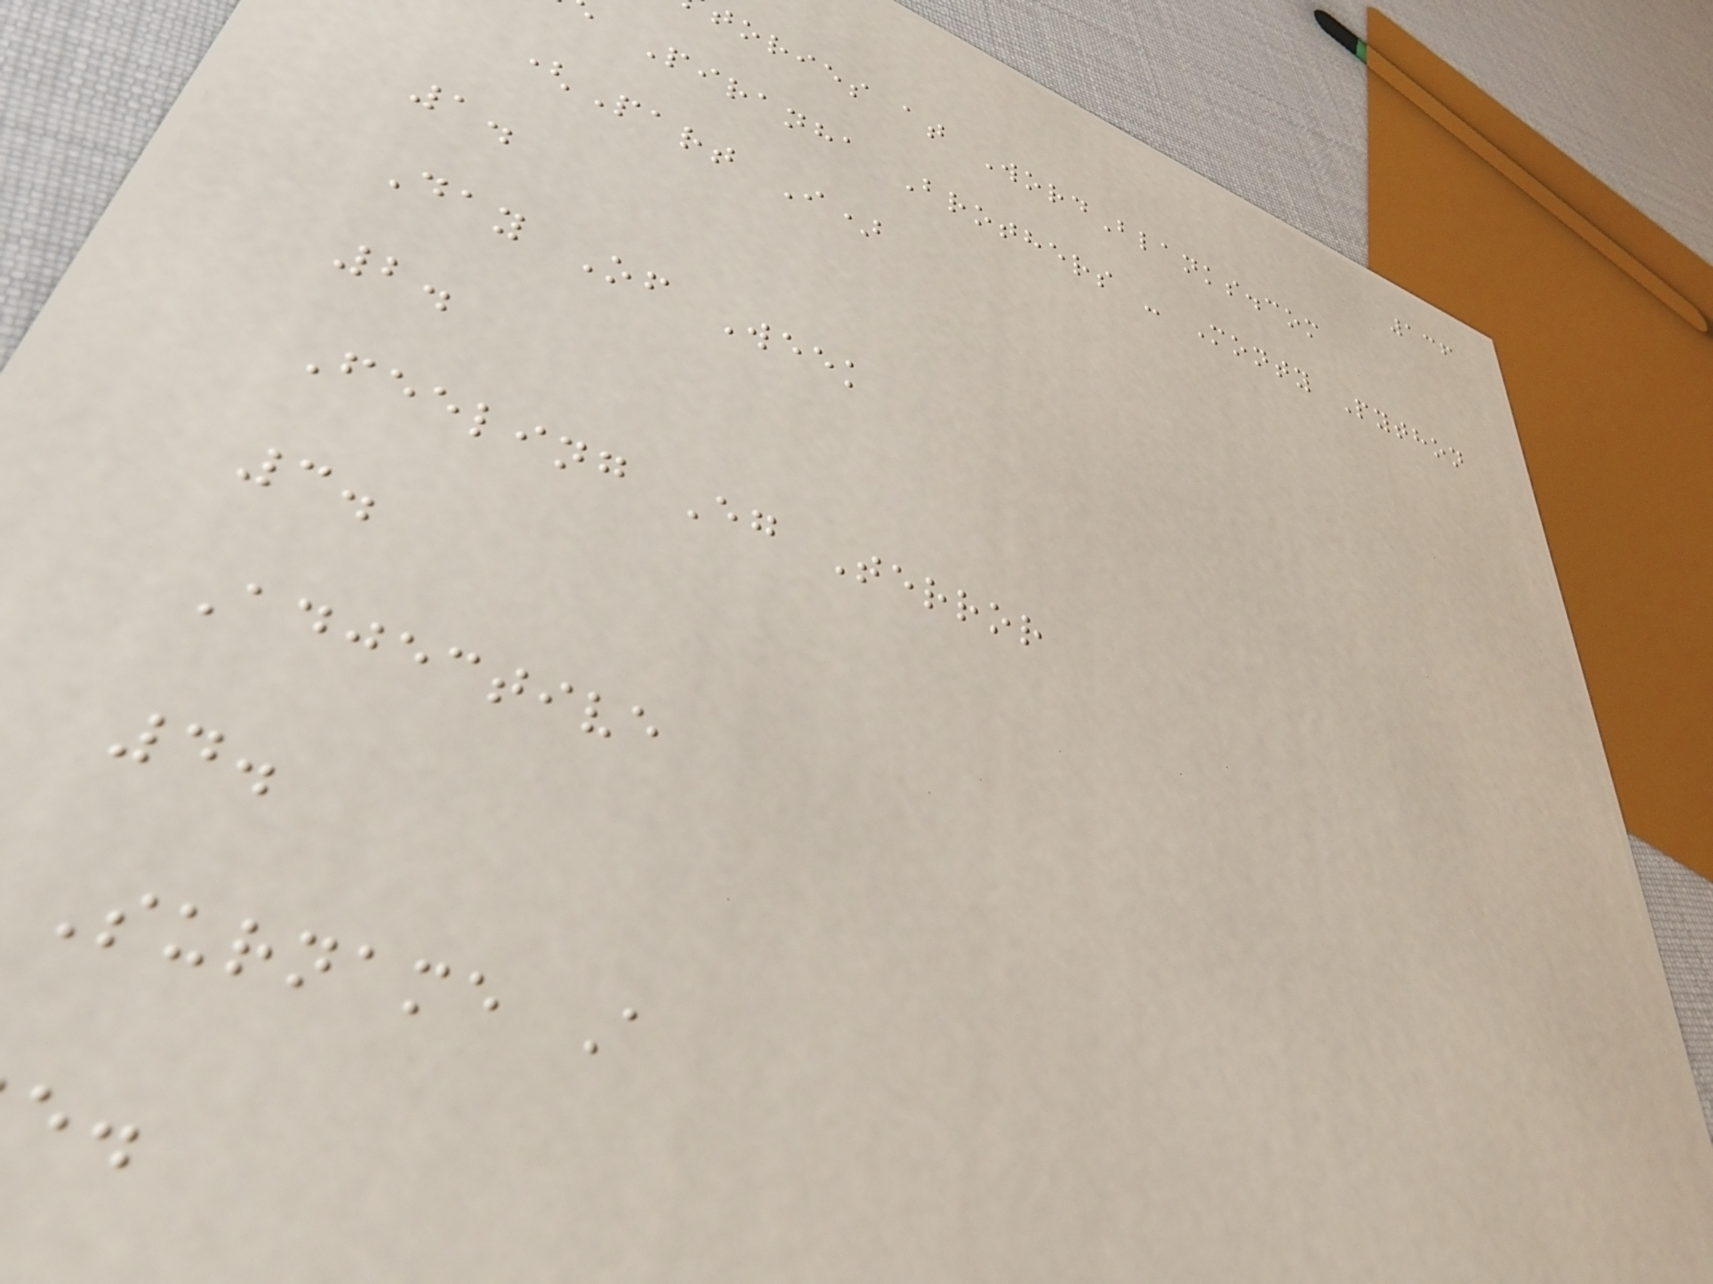136
tories at WordBlanks.com
Piranha Brothers - Monty Python
(Part I)
1.
Day Of Week
2.
Feeling Eg Terror
3.
Adjective
4.
Surname A
